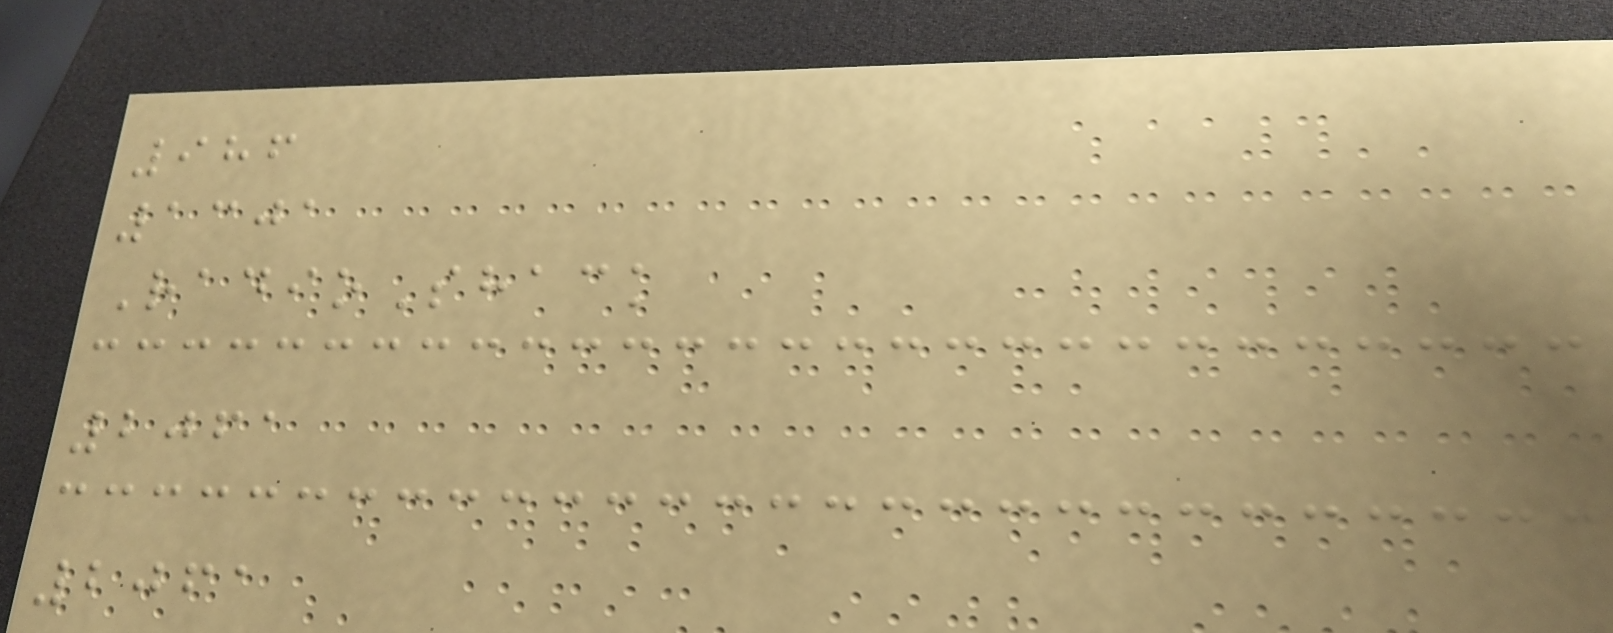986
1301
RadioShack
2061
2061
